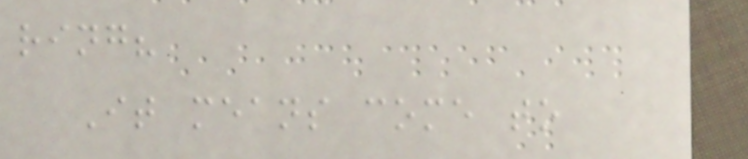ring?
It means come to
